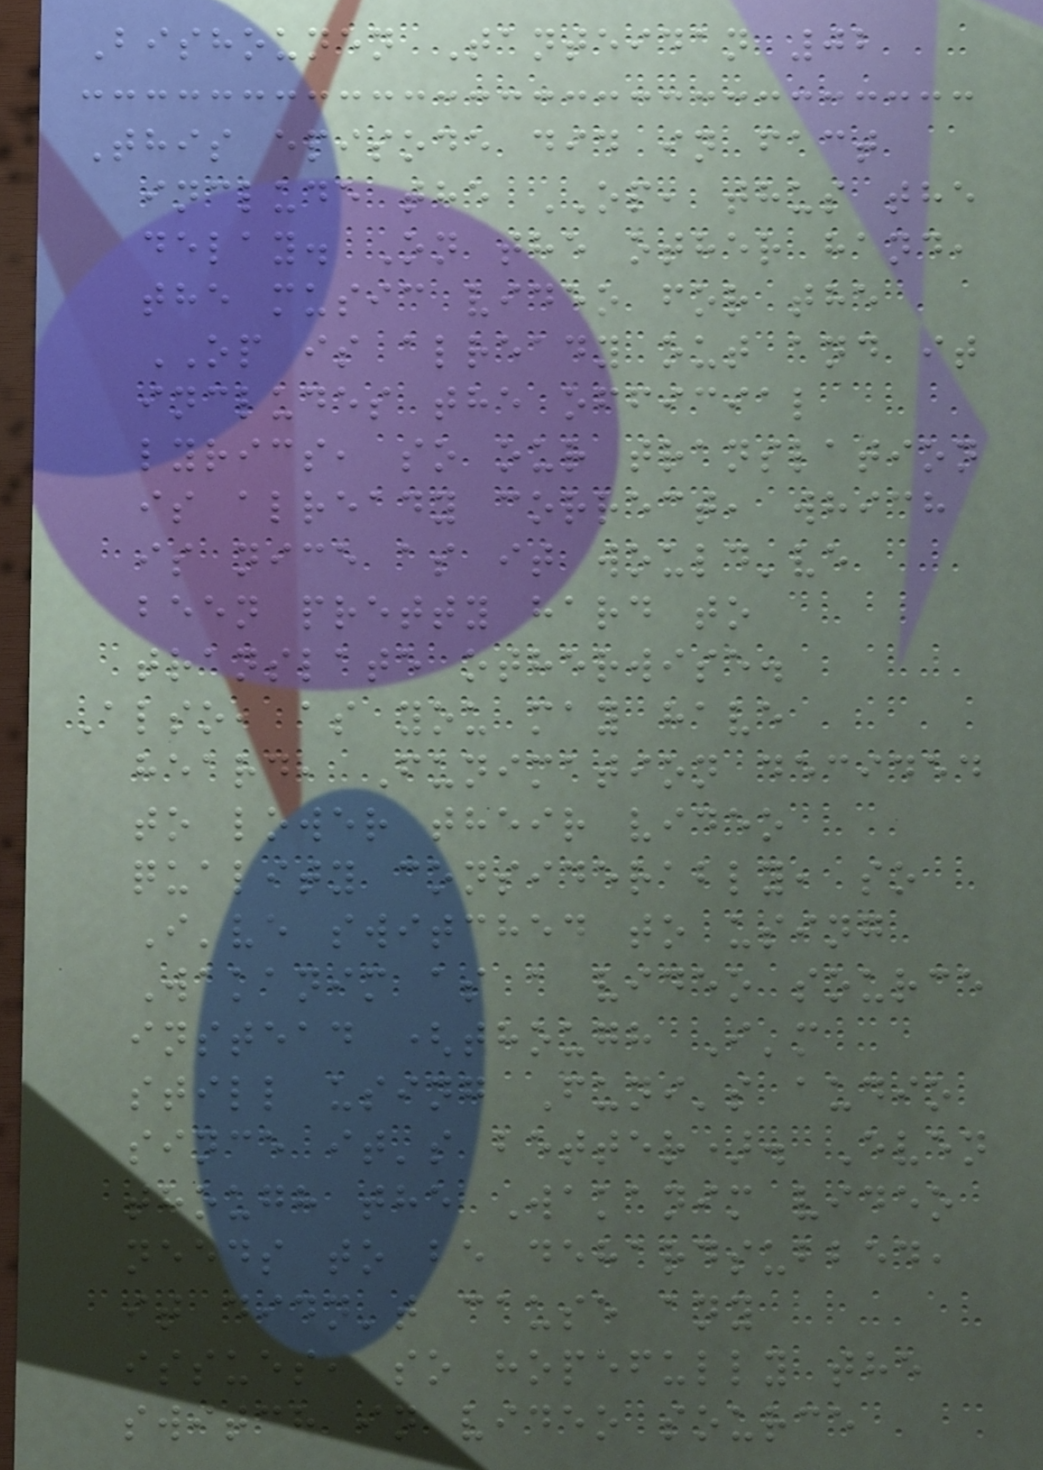Bishounen Tanteidan 02
This episode did in fact
include the OP, thus the
delay. On the other hand,
the music video for the
OP is already out and it
includes the official
lyrics, so our translation
is already correct, which
is nice as it would've
been pretty hard to
translate otherwise.
Also, as you may have
heard, Funimation decided
to lower their video
quality considerably, so
I've switched to using
Wakanim as a video source
instead (though I'm
still using Funi's audio
since it's better). Even
though the Wakanim video
needs to be dehardsubbed,
it didn't cause any
issues, so hopefully the
switch in video source
